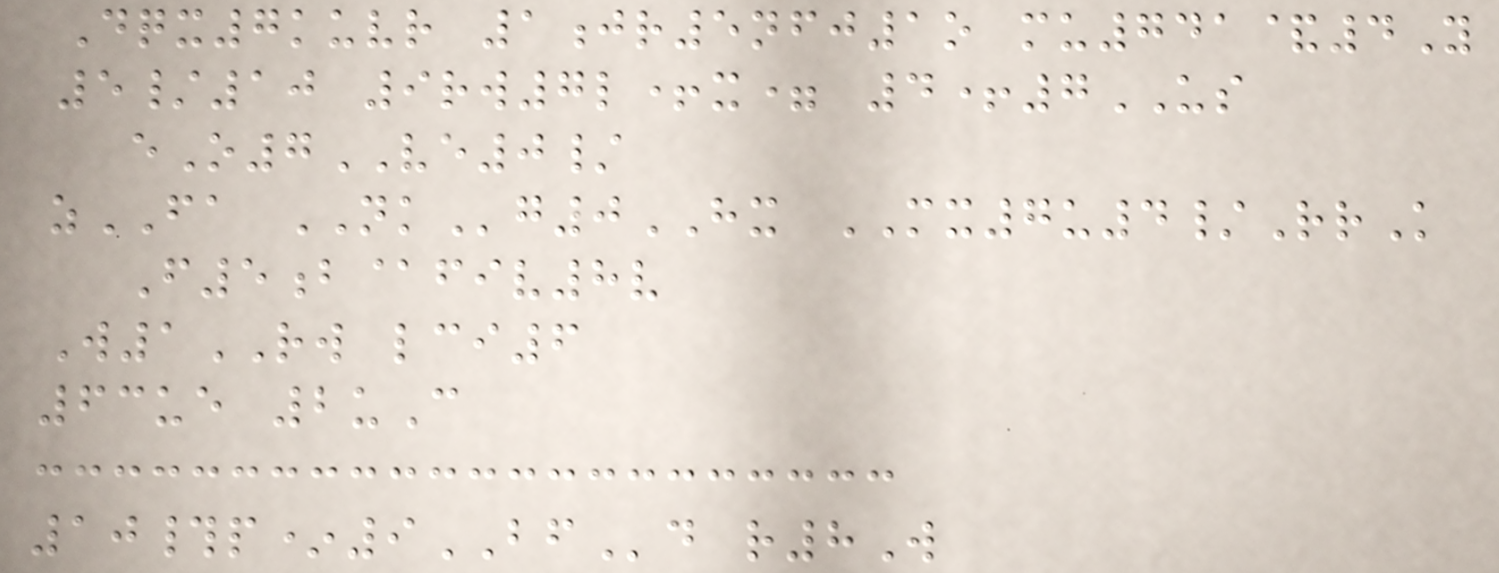Dqx7kuvr 1jr5nfj1o mu741&4Y
5/10 9rw7l+x= 4+7US
eO7VE0/
zFA NKg0HX MX7u4/RrK
F5b@fiv8v
W1RW lci6
63ue 2uC
10#p*9BFd r8W
